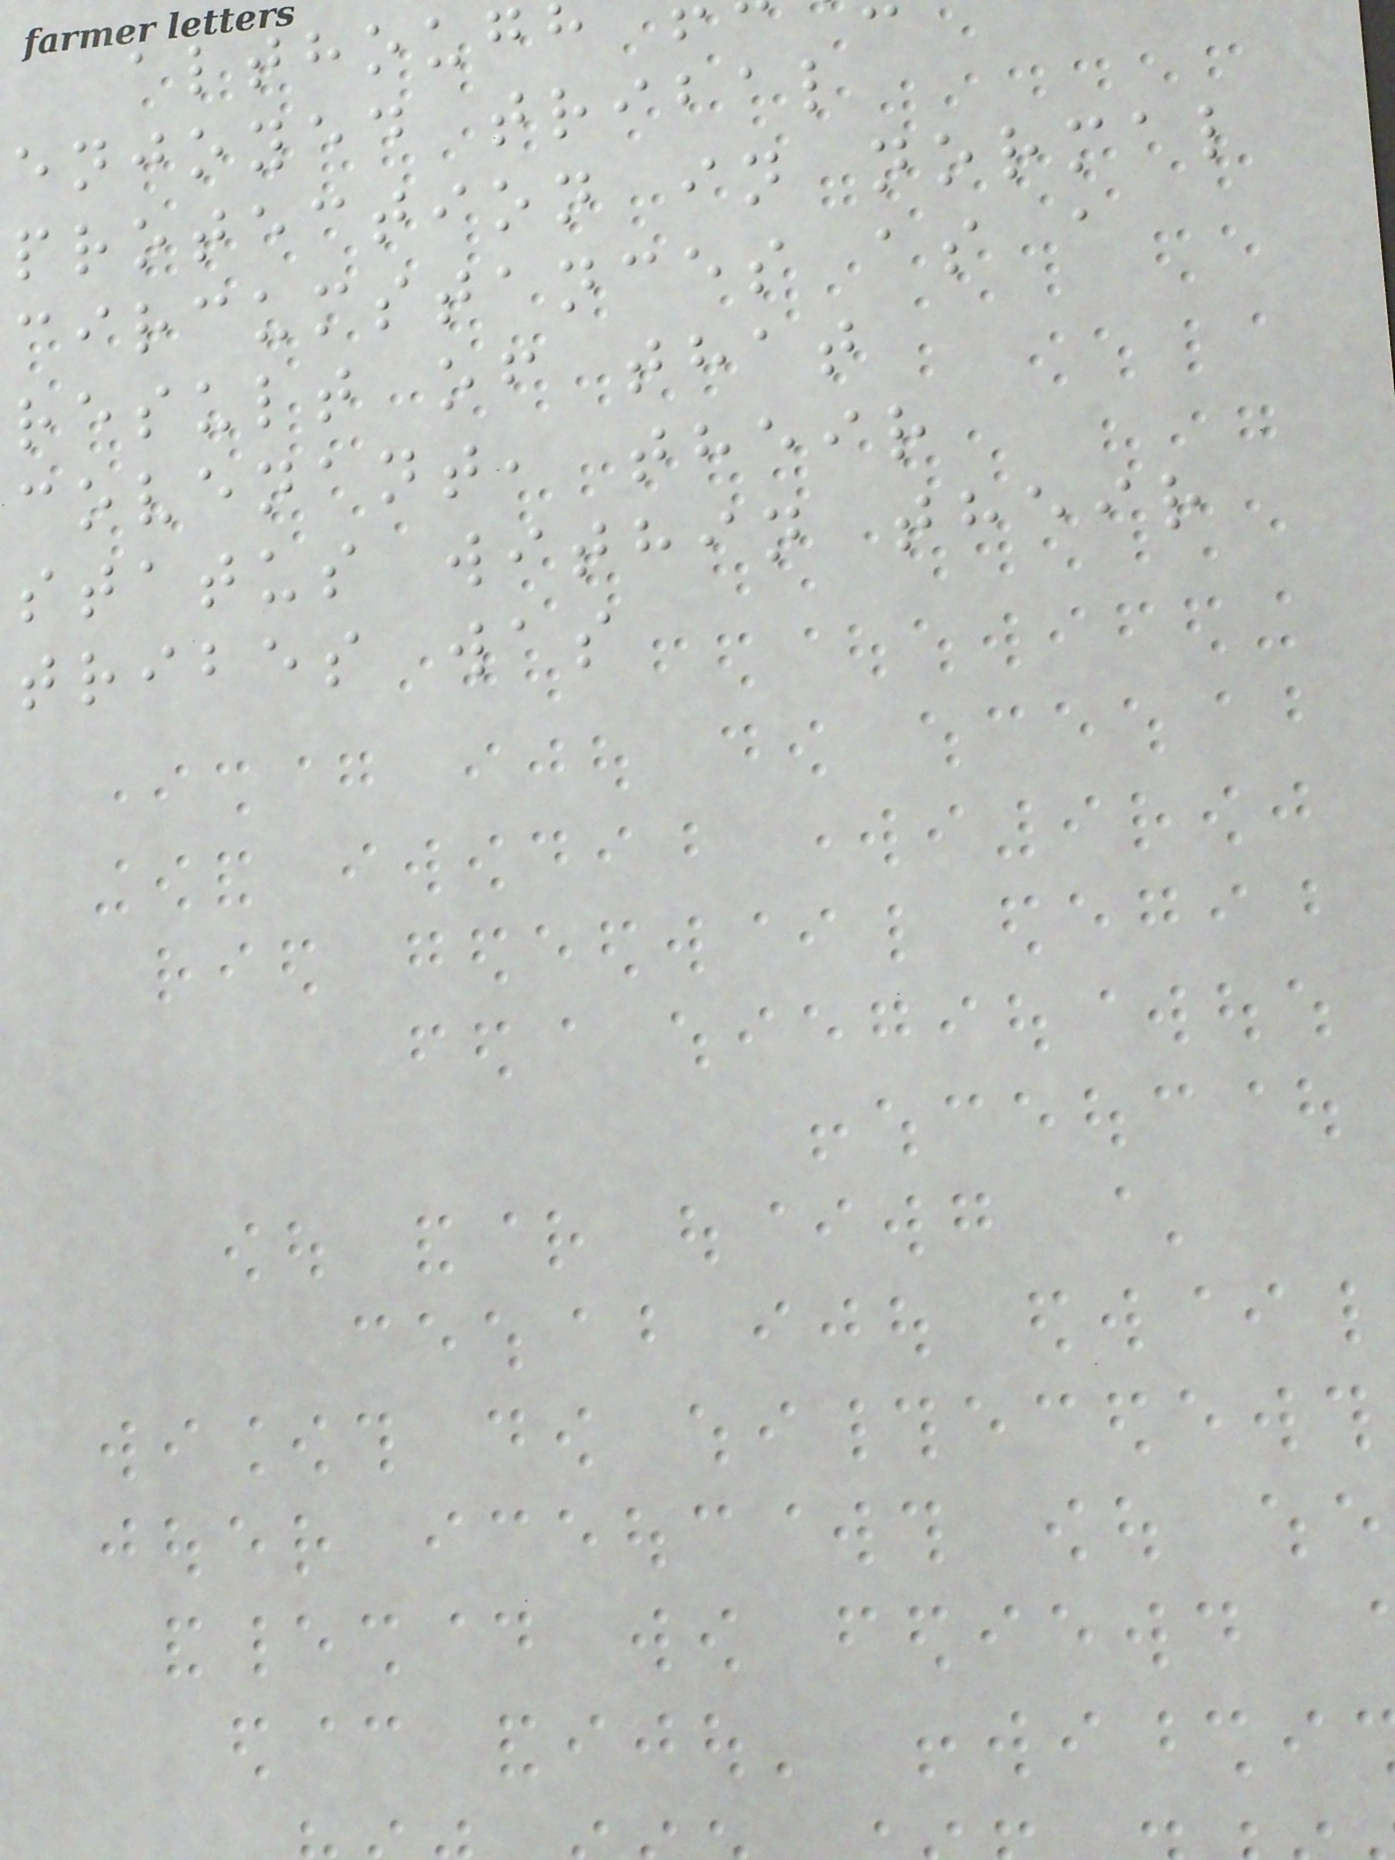althoug
enjoyed tribal
protection in normal
circumstances as a
result of that
covenant, their
status within their
tribes was
